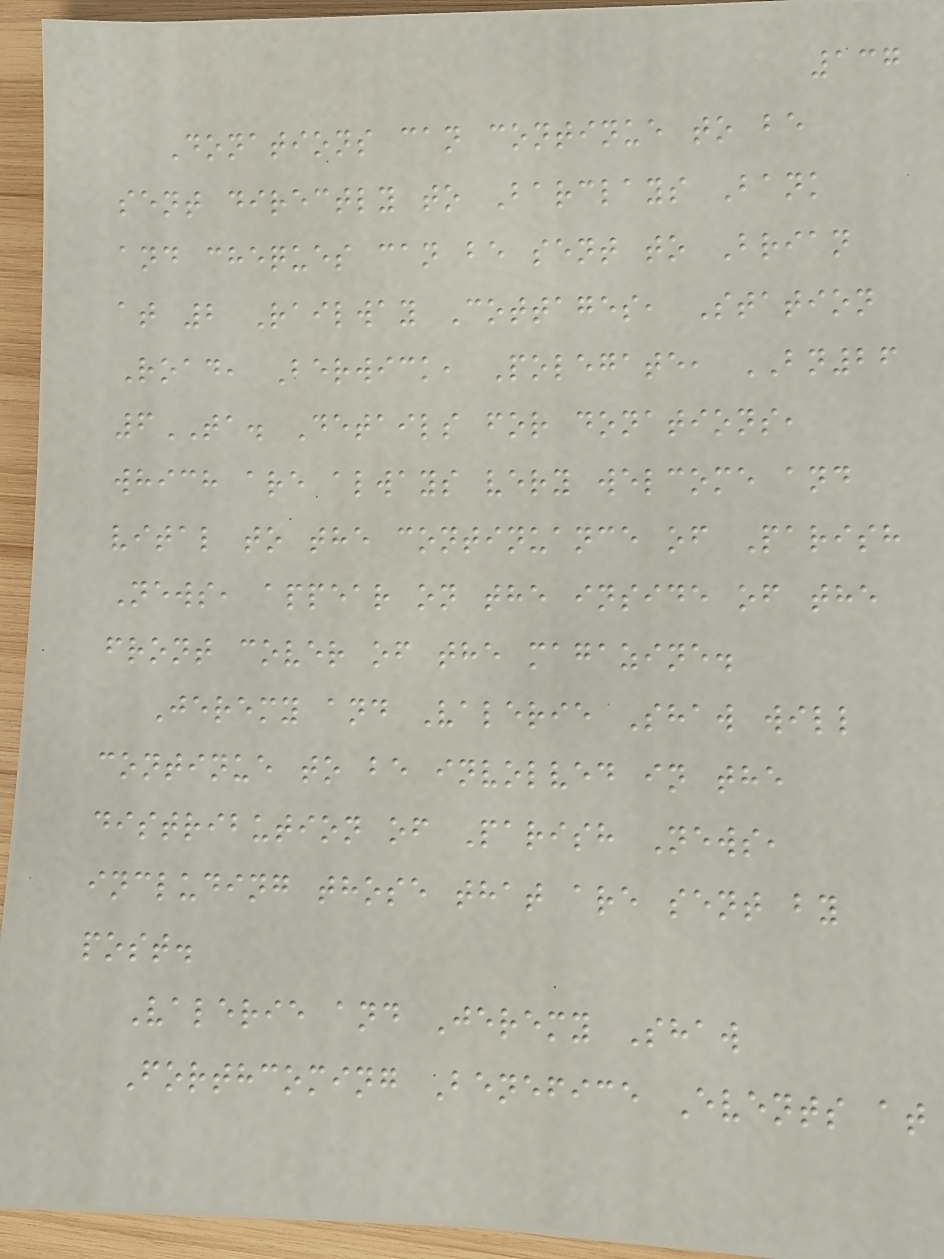137
Donations can continue to be
sent directly to Barclays Bank
and cheques can be sent to Brian
at 2 Railway Cottages, Station
Road, Berwick, Polegate, BN26
6TA. Details for donations,
which are always very welcome and
vital to the continuance of Parish
News, appear on the inside of the
front cover of the magazine.
Jeremy and Valerie Shaw will
continue to be involved in the
distribution of Parish News,
including those that are sent by
post.
Valerie and Jeremy Shaw
Forthcoming Benefice Events at
